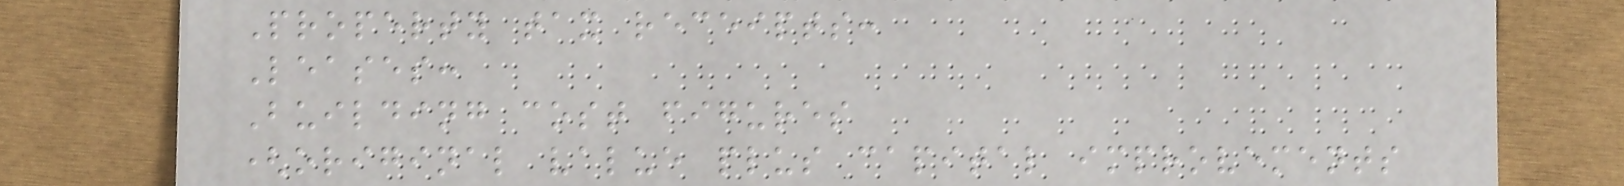Property tax receipts:
Leases:
Building cost figures
(original value plus capital improvements
